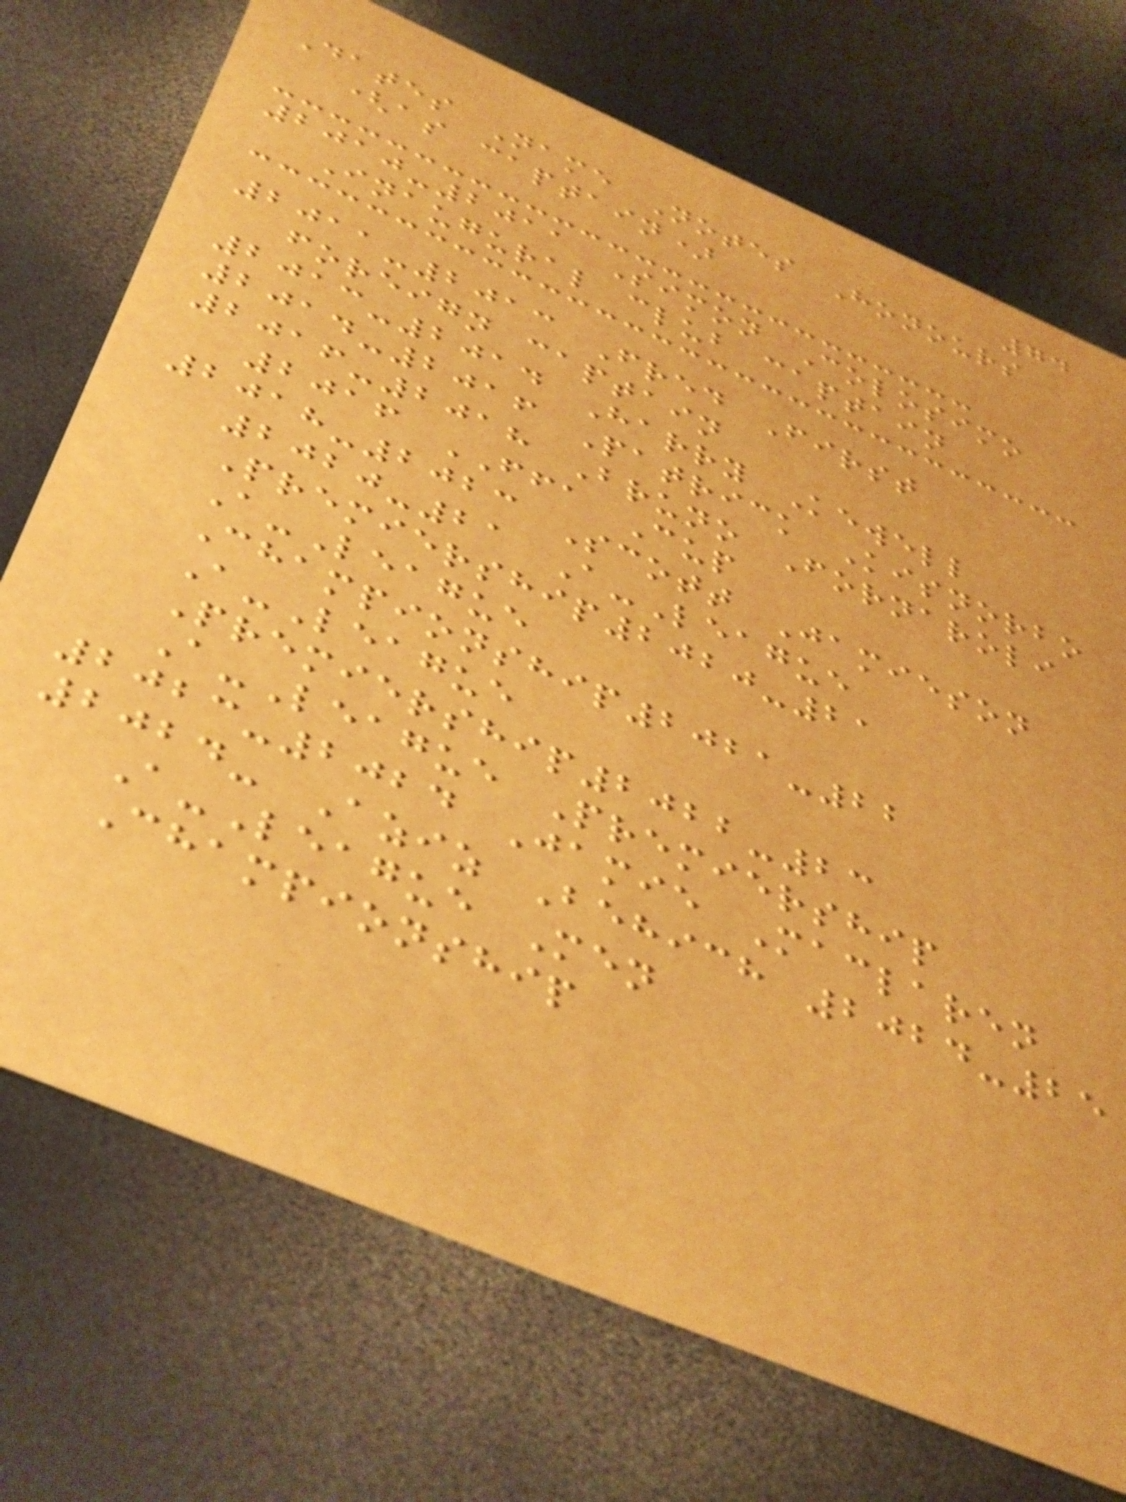74
Dates Name Notes Honours
(as captain)
2010-2011 Simon Colosimo
Inaugural club captain
2011-2013 Fred First
foreign captain
2013-2014 Harry Kewell
2014-2016 Patrick Kisnorbo
2016-2018 Bruno Fornaroli
2016 FFA Cup
2018-2023 Scott Jamieson
2020-21 A-League
Premiership2020-21
A-League
Championship2021-22
A-League
Premiership2022-23
A-League Premiership
2023-2024 Jamie Maclaren
2024- Aziz Behich 2024-25
A-League Men
Championship
